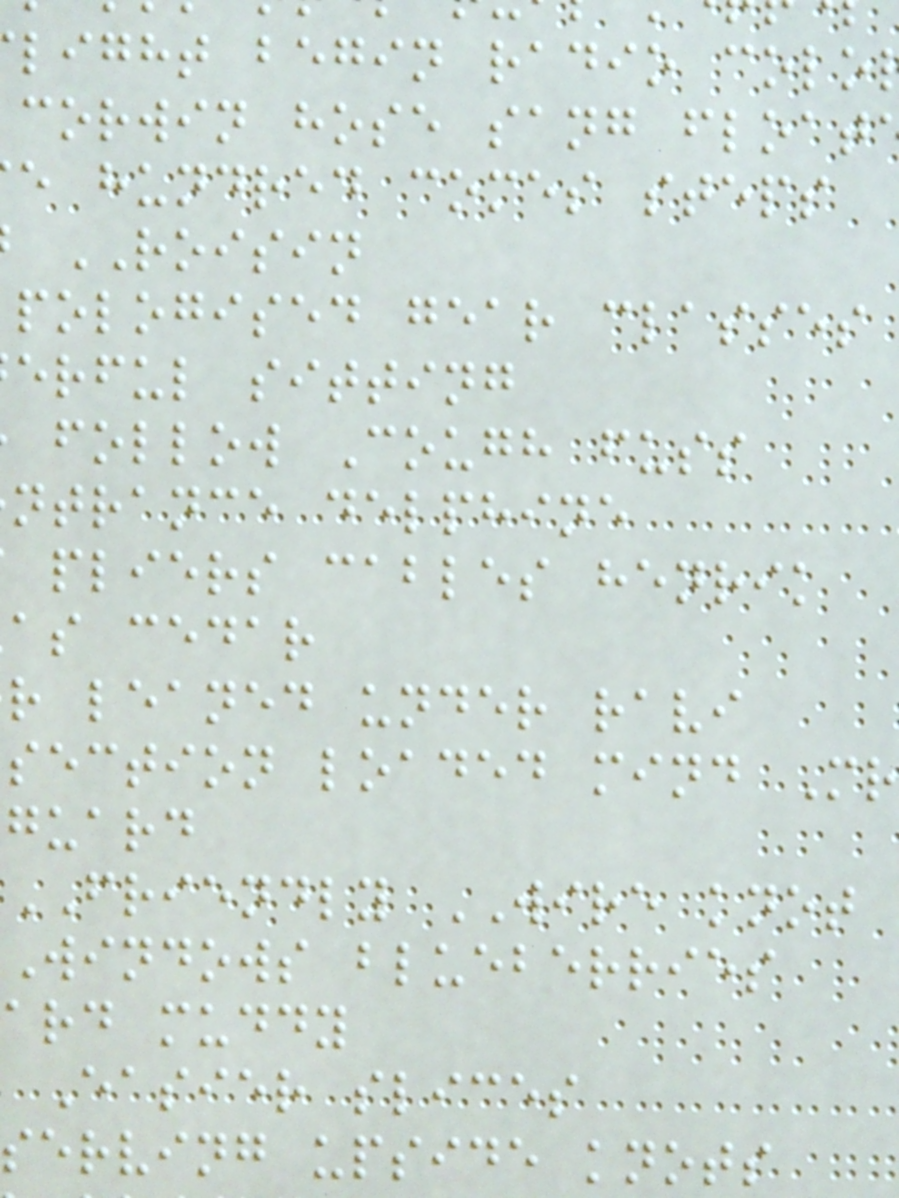light begin radio colo
corwin hose sang float
e hundred comes steps
ROISIN
pologised gear classes
erful sitting
follow Cough fuss
ntrance delphine
pliers cables henrik
as cedar
r leaned under ravi
section loaded mind Mr
guard
FRIENDLY WIRE knot
Windows blueberries
ard muddy
Easier slices
serving upside knots
